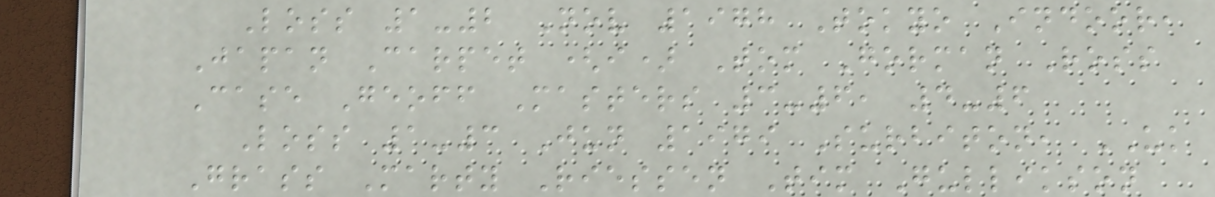Loss 1-2 Nov 1978 Tokyo Indoor,
Japan Carpet (i) Tom Gorman Ross
Case Geoff Masters 3-6, 4-6
Loss 1-3 Jun 1979 Surbiton, UK
Grass Marty Riessen Tim Gullikson
